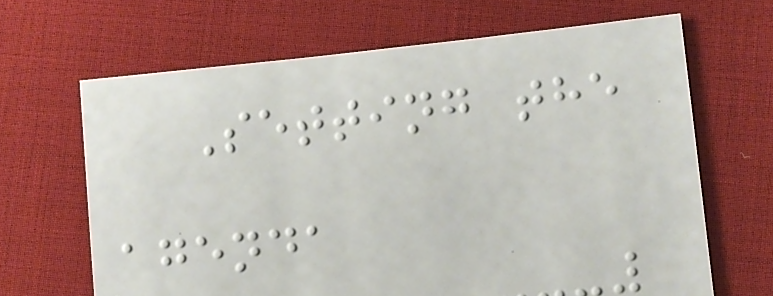Setting the
agenda
